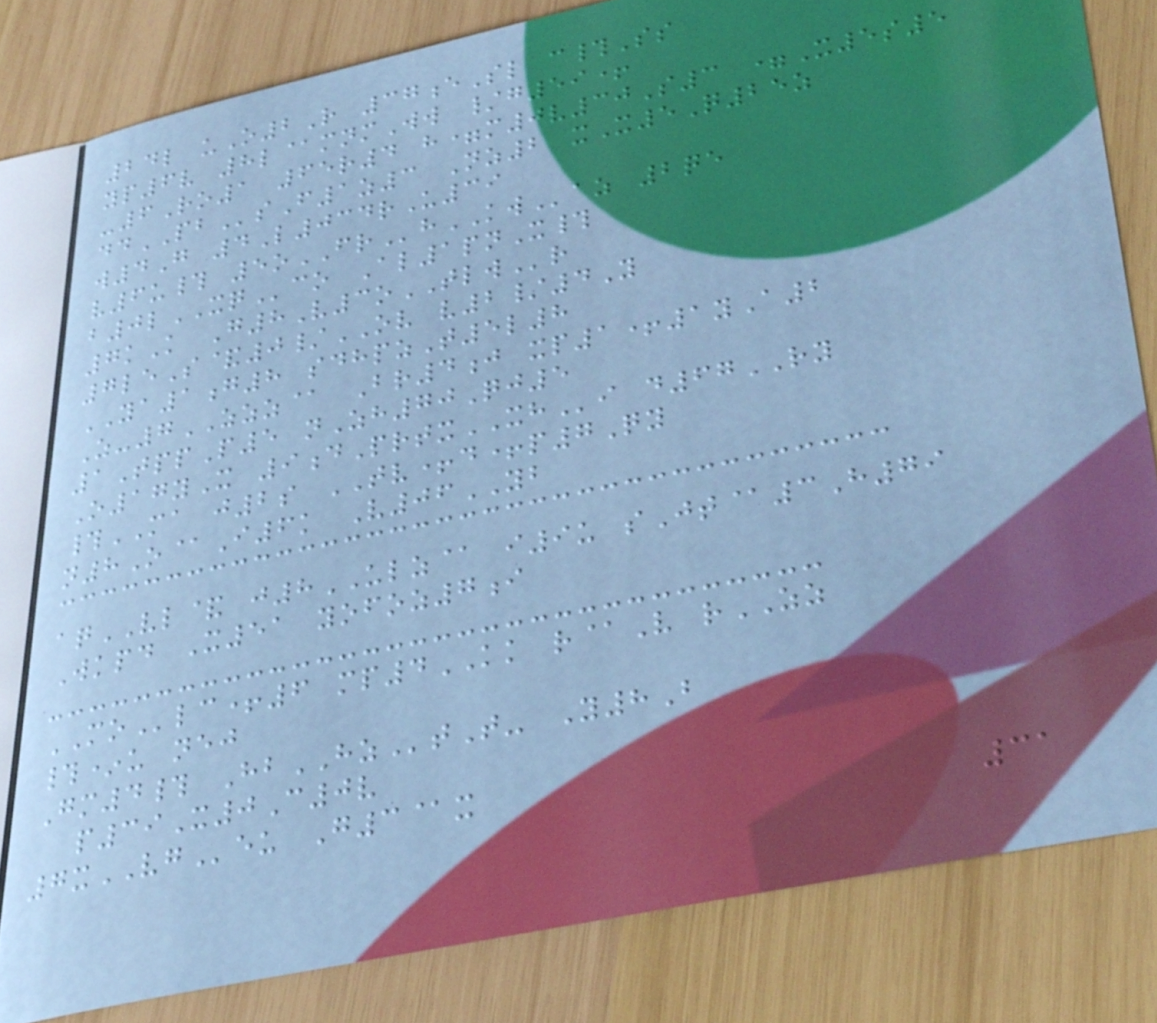24l uO2R 37eSl c#Ss
yp6v 8l@mnmWw /g59+
-6Ro1 65r4 h=m0v30S3 =X5s5
ddPBsF1z3 Nz2 xX5Q25z
w4G 4L034rU39
v6u# 5oFRhKWaz 2qe
b0lXQco Al1pnX#
7kK G8V3oTLWr
7leS&0/OV v2/4Y
YA1g8 sdhpzT5l8
Z-7ZZZ@ Br4j xp1+1yA2
1TppP5 nZh70Qj5
O17yX 9dPrtxXHi d67RY
#MA j2s TV+d+p7Qy
n8O@I6k V06YB
aqVL& j8ULZ@ i9u sJt@3H79
Wkpd X51 yofoz7i
MOlc+6 mp4KK r@V rZZ
#*u nej
Gm4# HbHZtT- Y8B
p39X0C0v
7xVGeu G3@x
31
